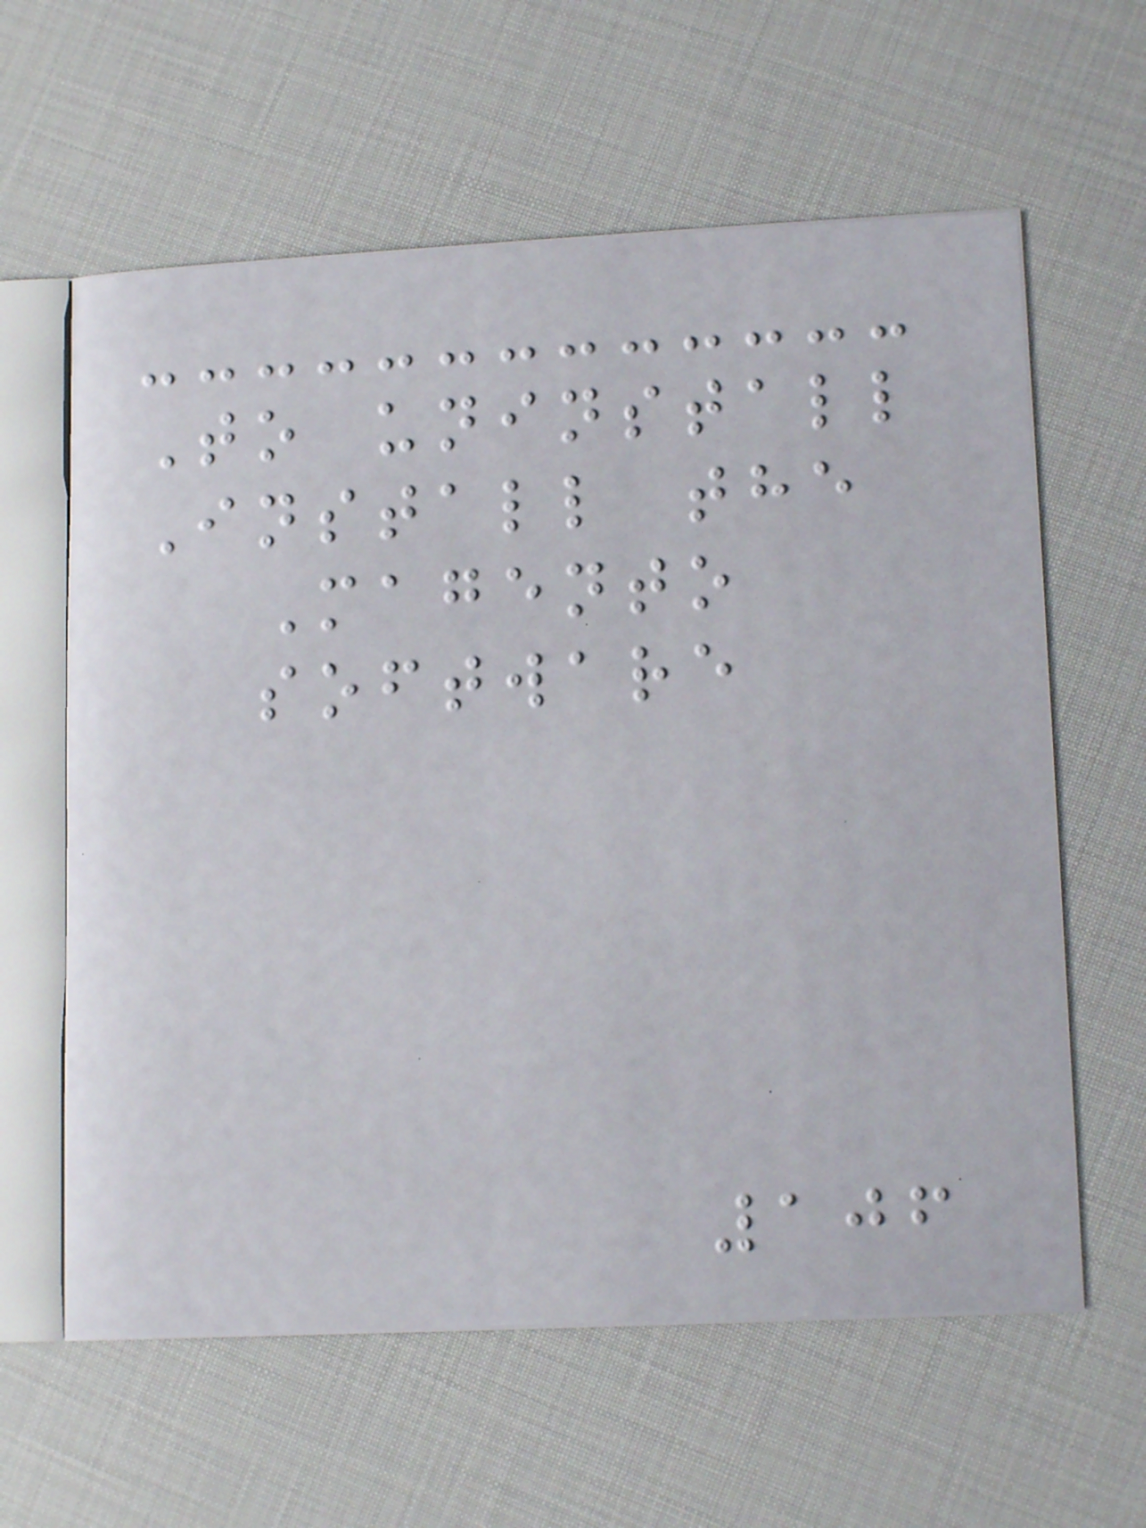To uninstall
Install the
Magento
software
106
